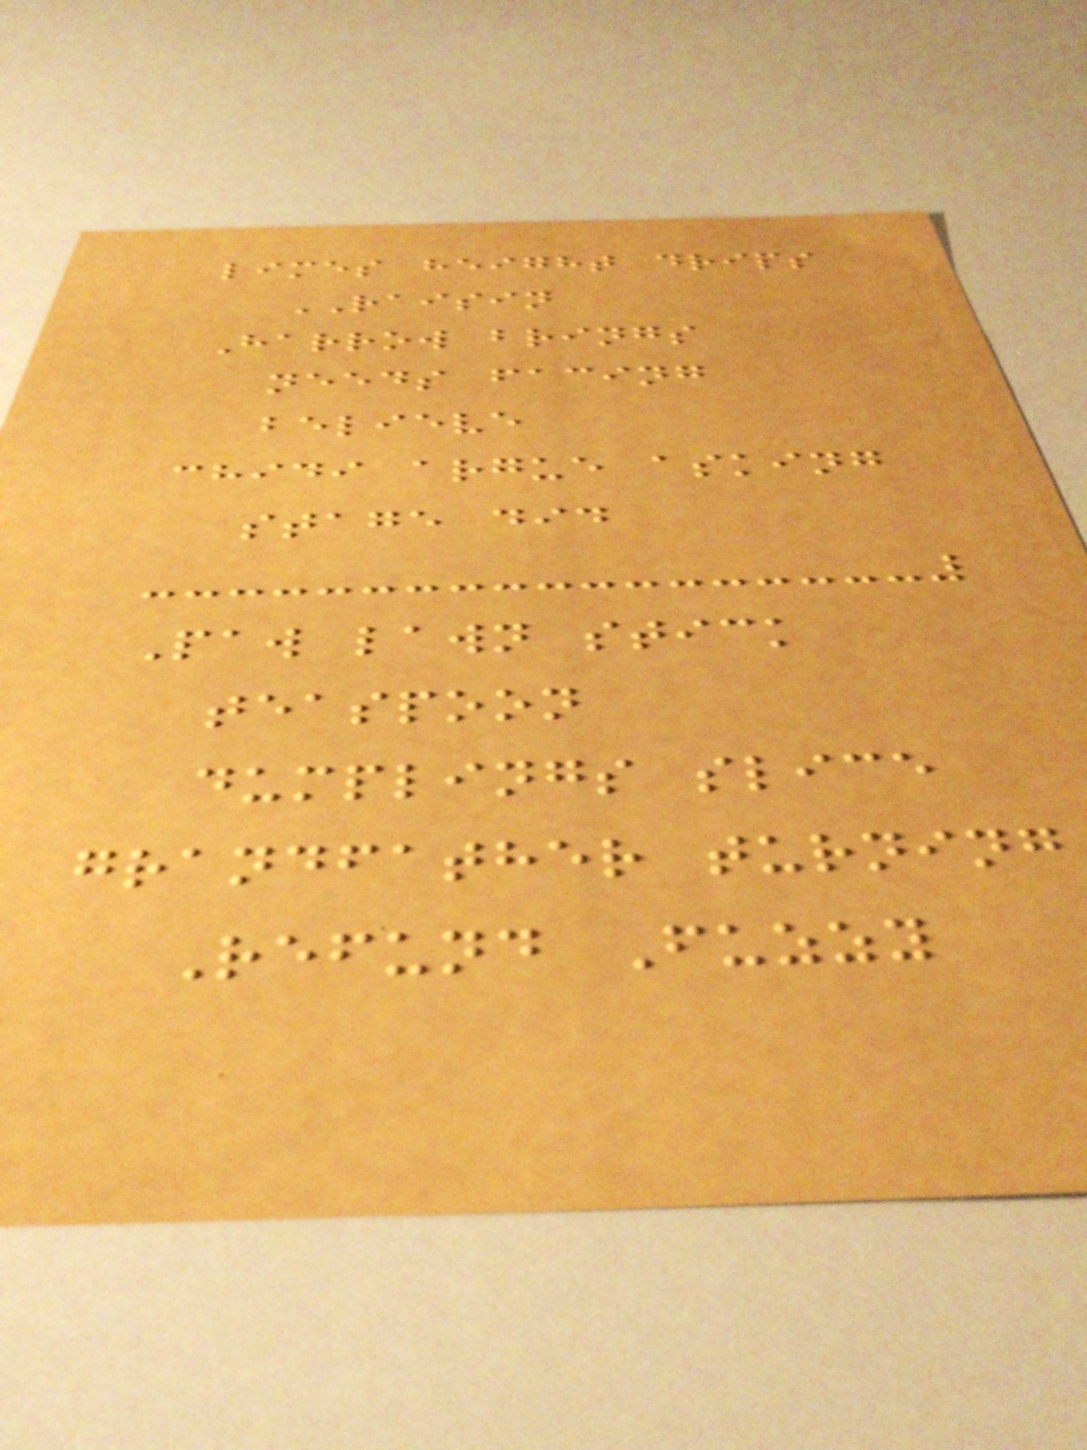limes height drips
RAISIN
Harrow brings
needs facing
believe
chidi argue asking
stage did
Paw lawn stick
teaspoon
dumplings slice
grandfather turning
Refund Fuzzy
